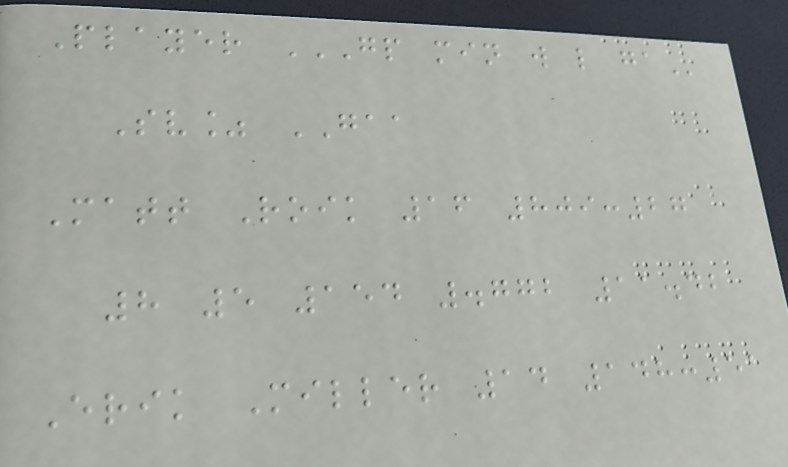Player GP MIN W L GA
Sv% GAA
Matt Roik 16 809:27
8 5 154 .772 11.42
Erik Miller 14 148:51
